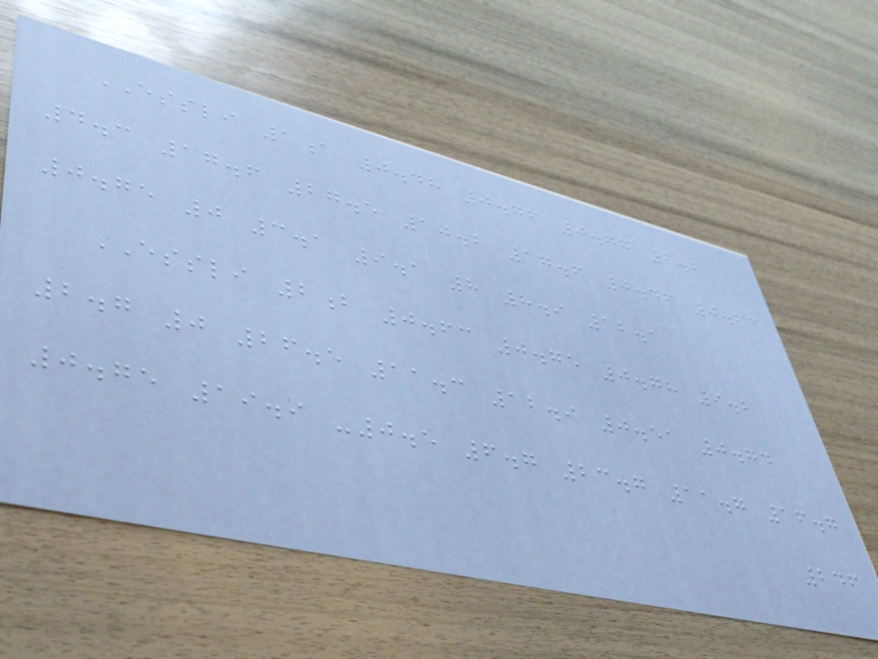ESSLI 1a 0.48 0.76 0.77 2.2
4.3 17.6 27.5 10.2 17.6 0.46 0.63
0.75 0 3.1 9.1 8 8.9 12.1
ESSLI 2b 0.63 0.75 0.78 9.2
2.7 0 26.5 11.3 12.9 0.51 0.74
0.75 19.9 -0.5 6.7 23.7 11.7 16.7
246
